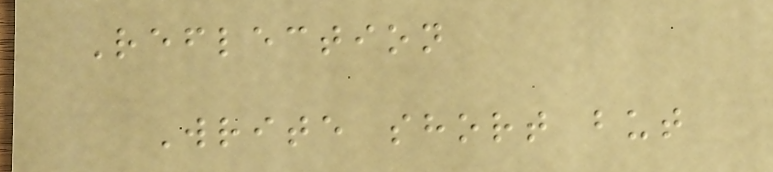Reflection
Write short but
